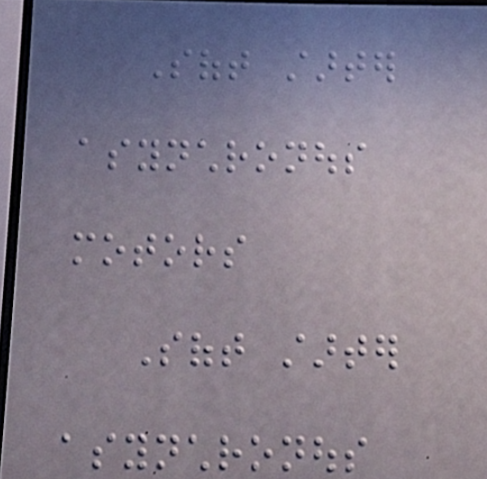Soft starter
asynchronous
motors
Soft starter
asynchronous
